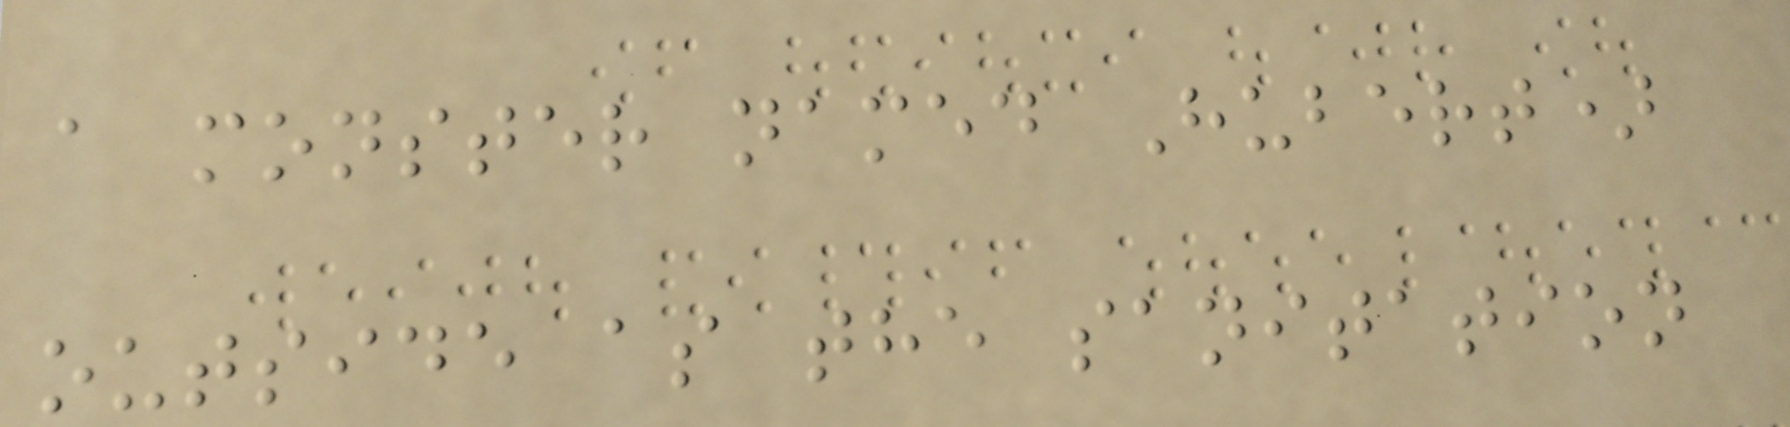a monster named Hubert)
outside as the sanitation
